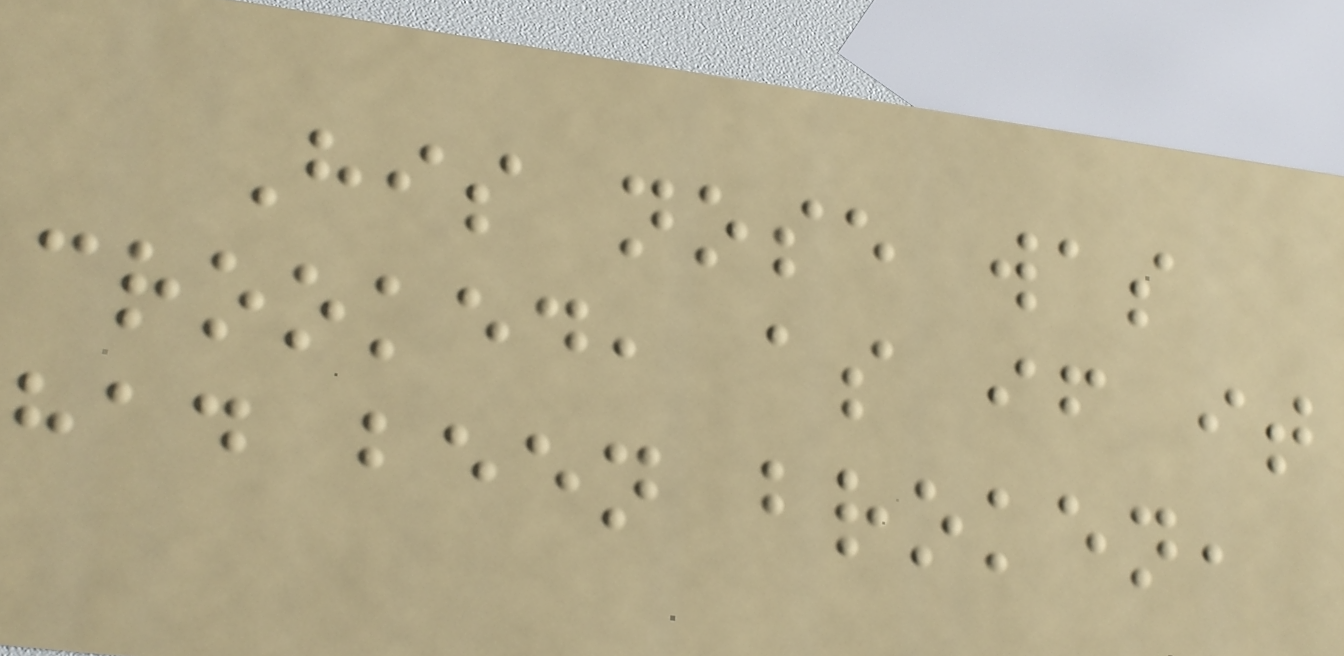His nose was
crooked, as if it
had been broken,
